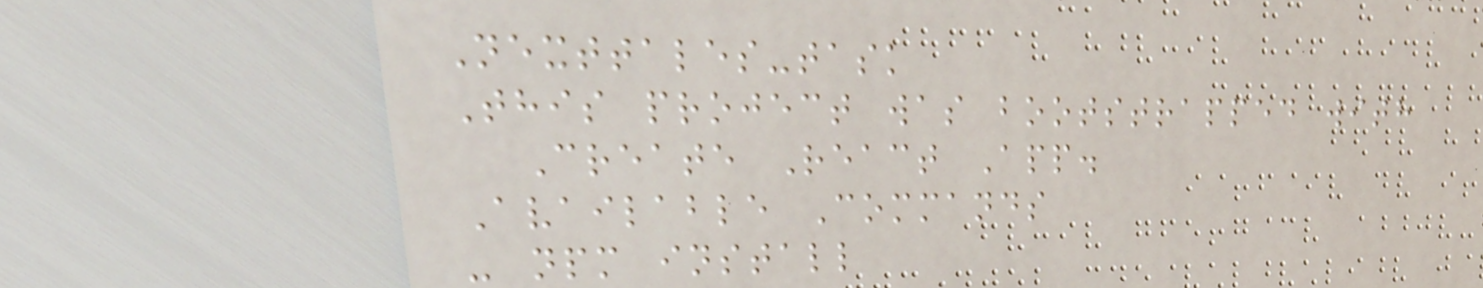Nexttales-task
This project was bootstrapped with
Create React App.
Available Commands
- npm install
